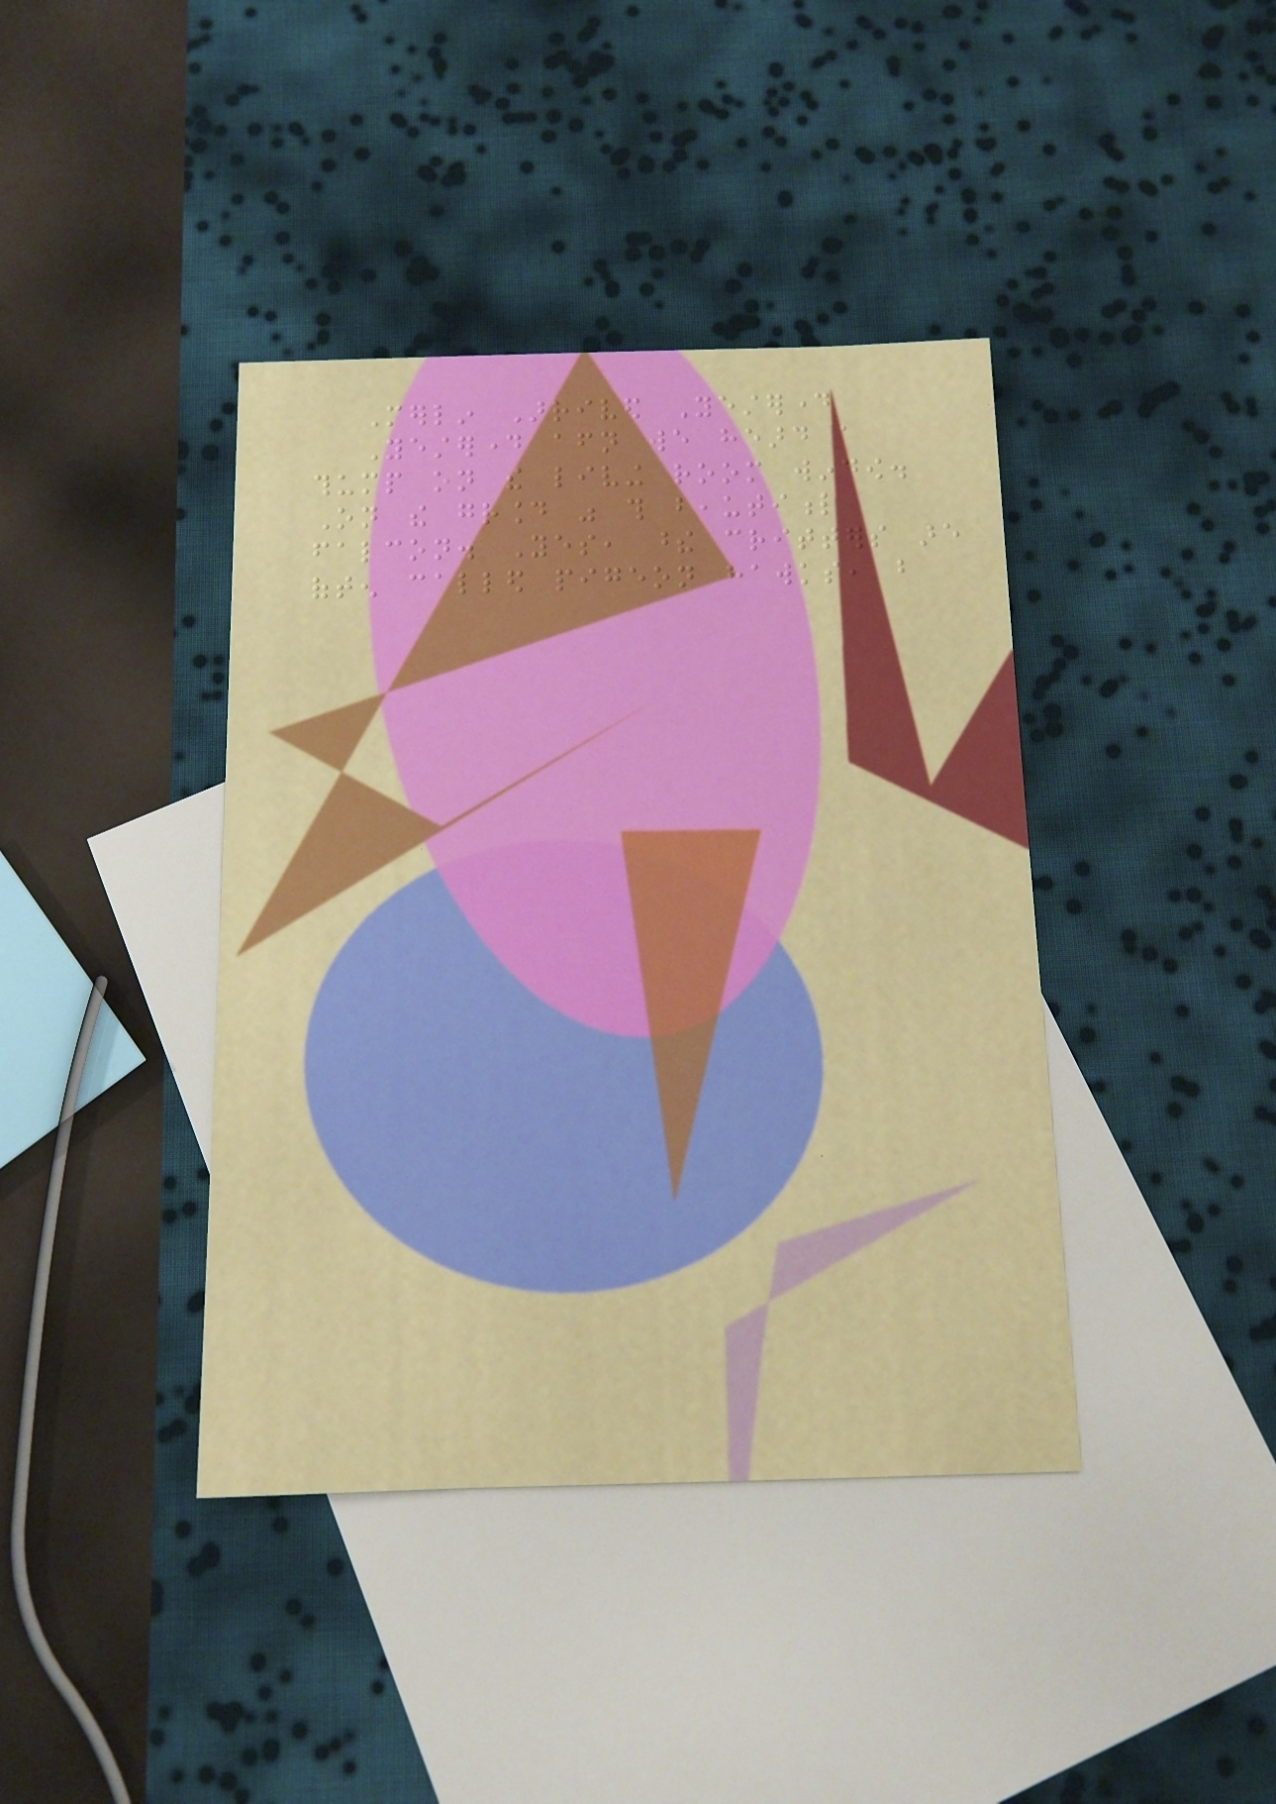Merlin Arrived Yesterday
Yesterday afternoon we heard a
thump on the living room window.
On the ground was this beautiful
falcon. Yes, these critters are
often called pigeon hawks, but
